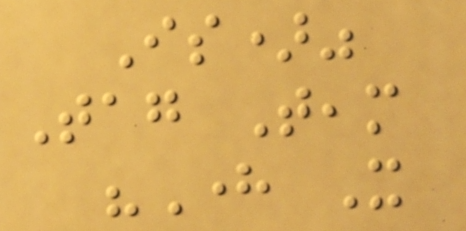Is)"
Tag Team
"Here It
